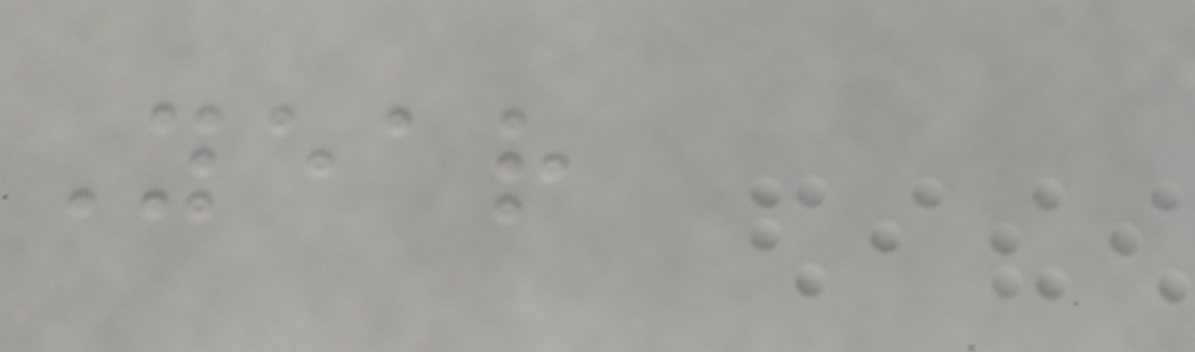Year
